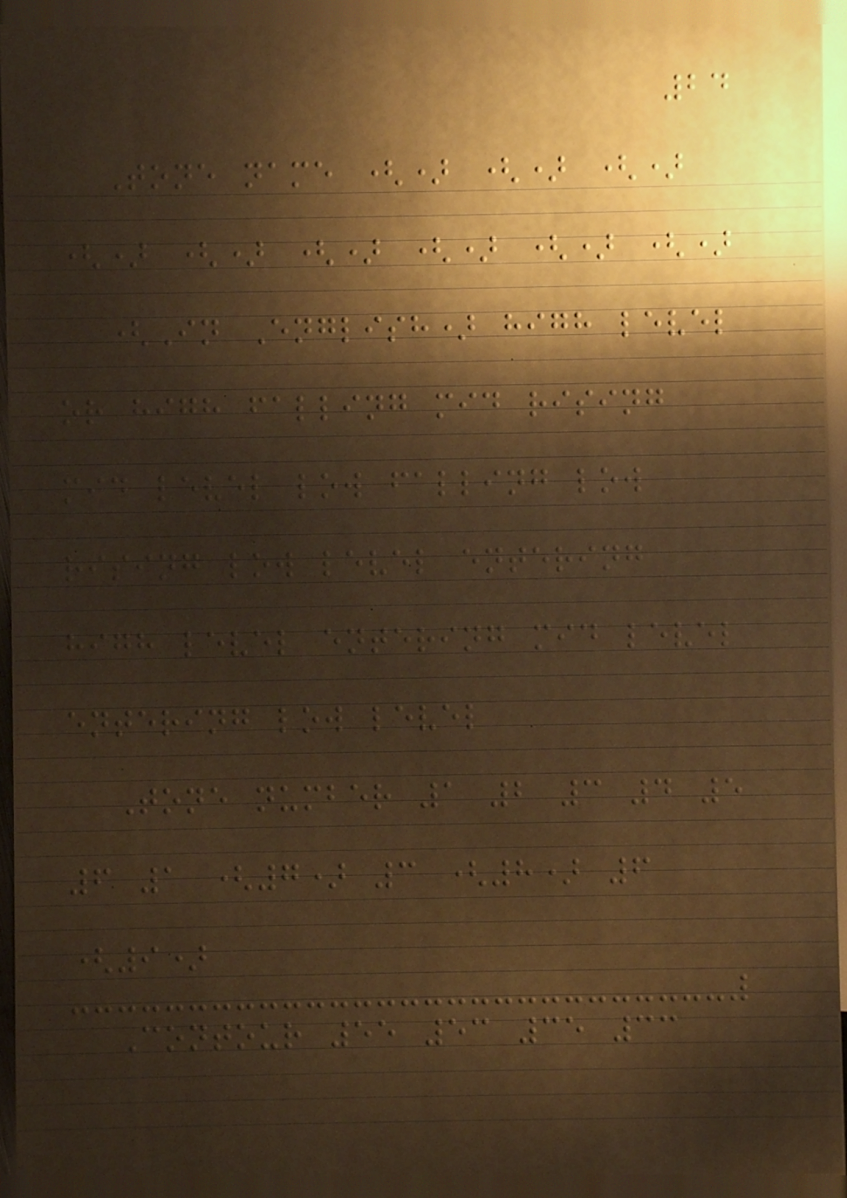24
Tone name () () ()
() () () () () ()
(In English) high level
or high falling mid rising
mid level low falling low
rising low level entering
high level entering mid level
entering low level
Tone number 1 2 3 4 5
6 1 (7) 3 (8) 6
(9)
Contour 55 53 35 33
